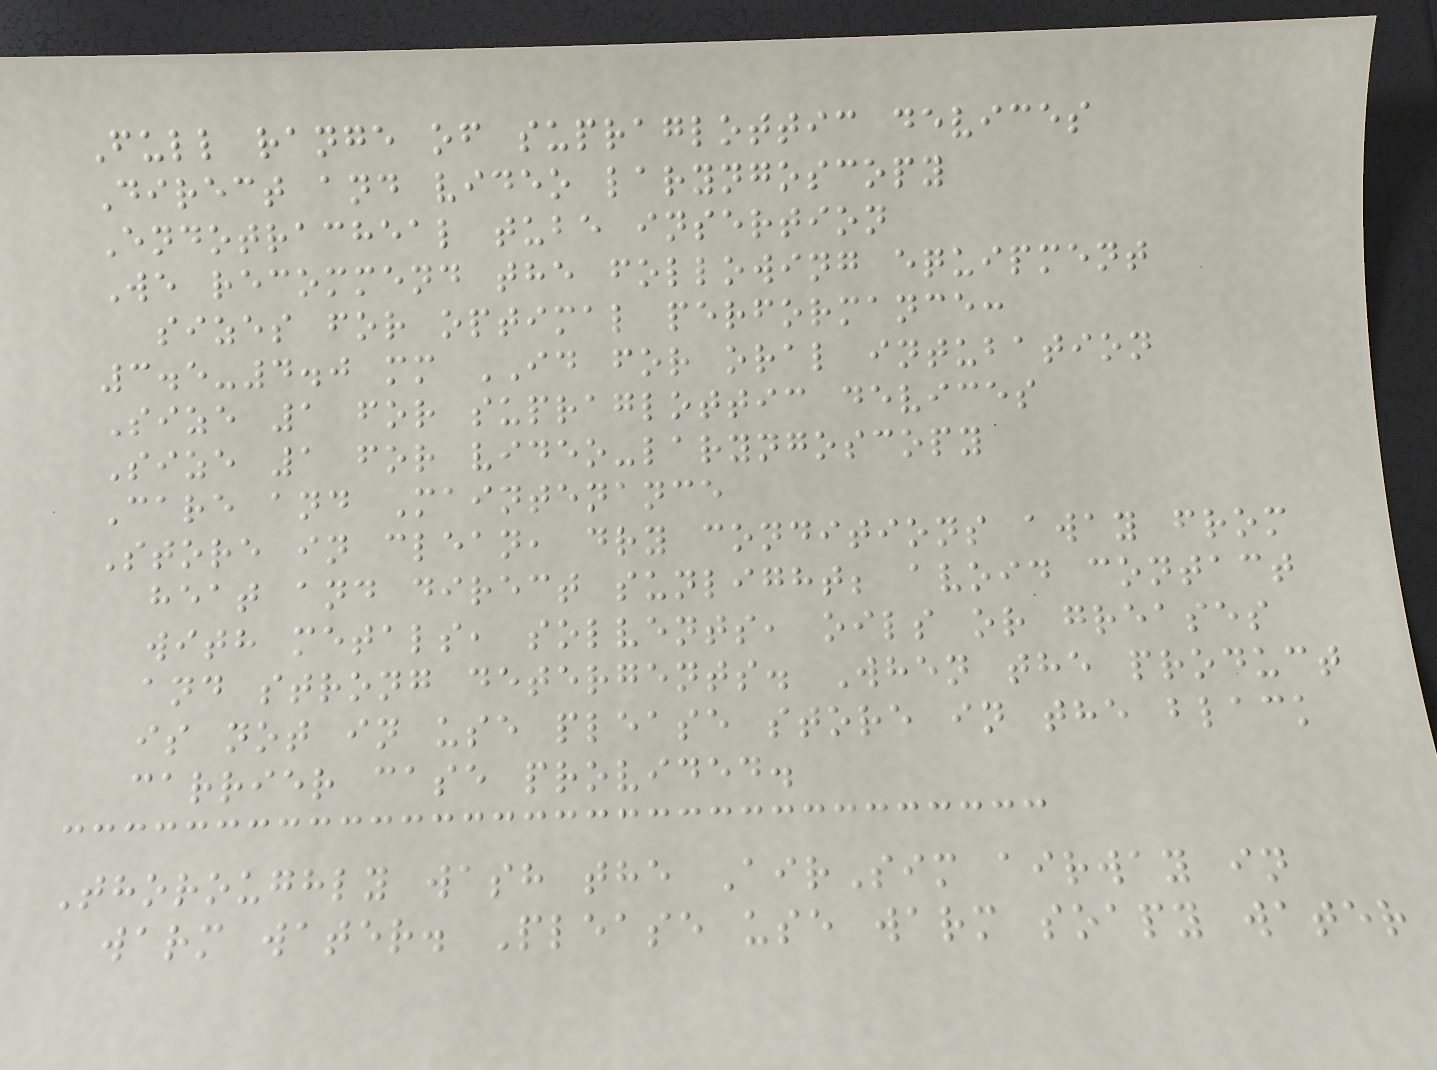Full range of supraglottic devices
Direct and video laryngoscopy
Endotracheal tube insertion
We recommend the following equipment
sizes for optimal performance:
3.5-4.0 mm ID for oral intubation
Size 1 for supraglottic devices
Size 1 for video-laryngoscopy
Care and Maintenance
Store in clean, dry conditions away from
heat and direct sunlight; avoid contact
with metals, solvents, oils or greases
and strong detergents. When the product
is not in use please store in the black
carrier case provided.
Thoroughly wash the AirSim airway in
warm water. Please use warm soapy water
